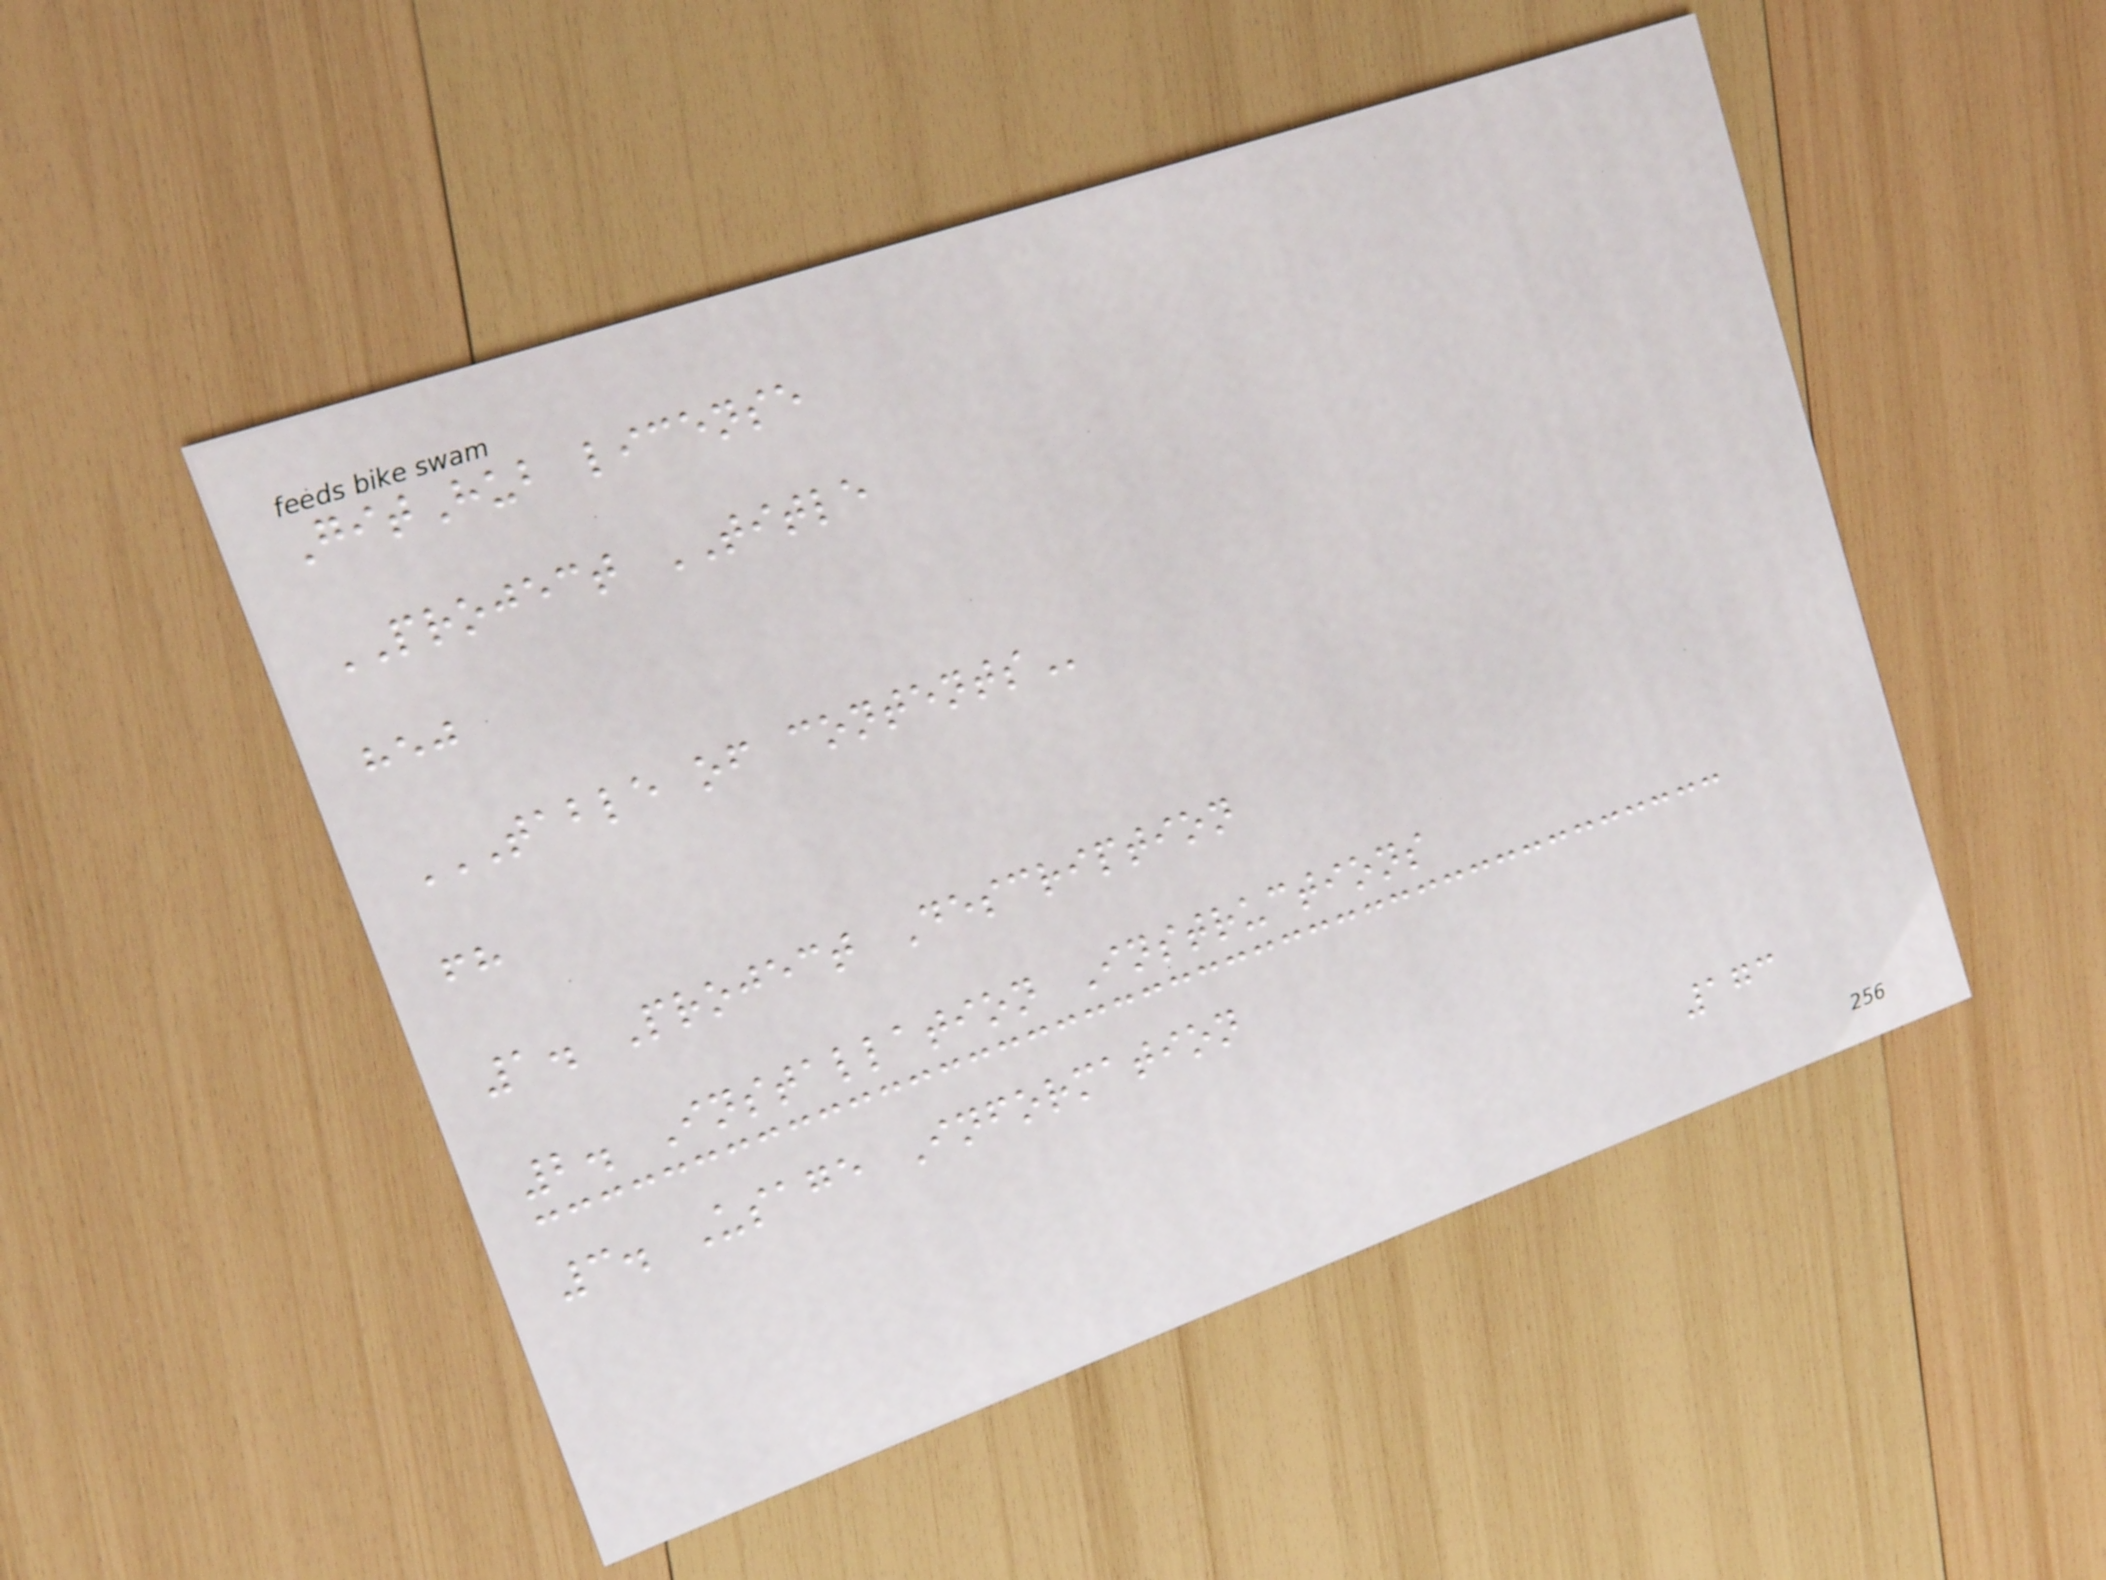GitHub license
PROJECT TITLE
hej
TABLE OF CONTENTS
fh
1. Project Description
2. Installation Instructions
3. Usage Information
173
